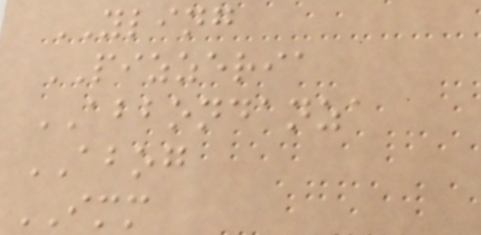YLING
PIZZERIA
ABBONDANZA
ABOG
IMM
